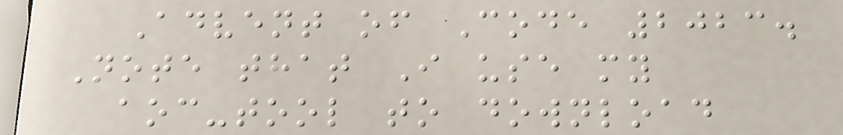Advent of Code 2023.
Note that I use my
aoc-tool to download
